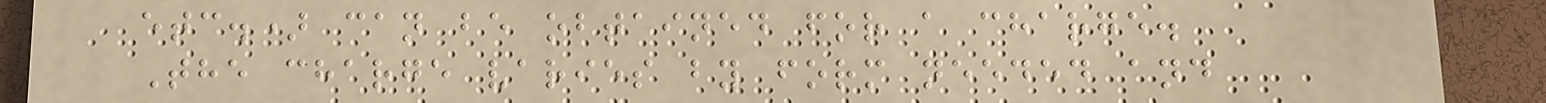etc.) can be obtained for a charge.
The charge varies by form needed and
